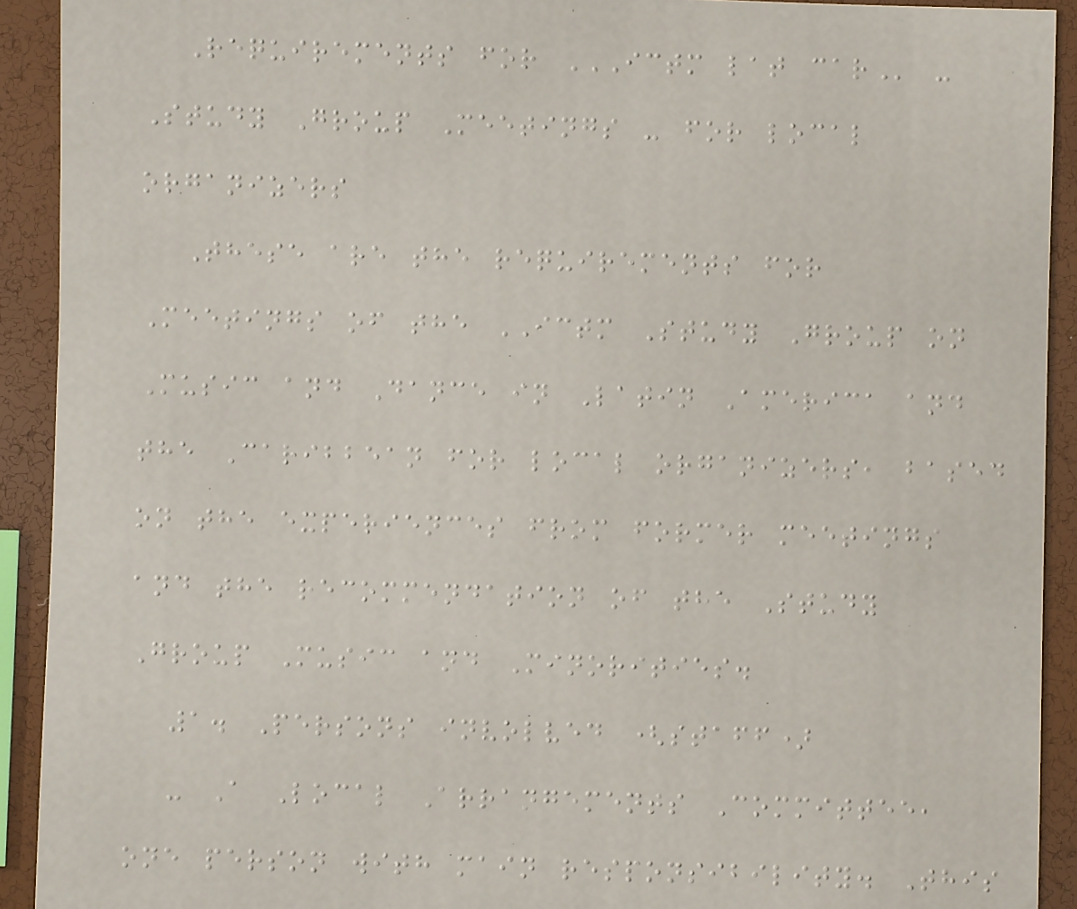Requirements for ICTM LAT CAR -
Study Group Meetings - for local
organizers
These are the requirements for
Meetings of the ICTM Study Group on
Music and Dance in Latin America and
the Caribbean for local organizers, based
on the experiences from former meetings
and the recommendation of the Study
Group Music and Minorities.
1. Persons involved (staff)
- A Local Arrangements Committee,
one person with main responsibility. This
